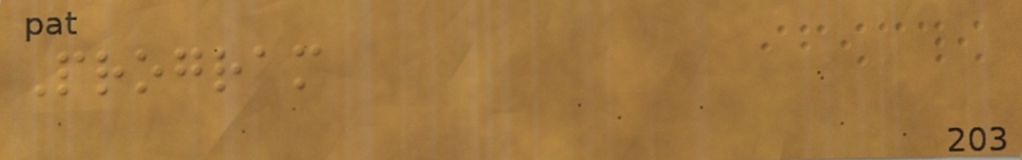Program
